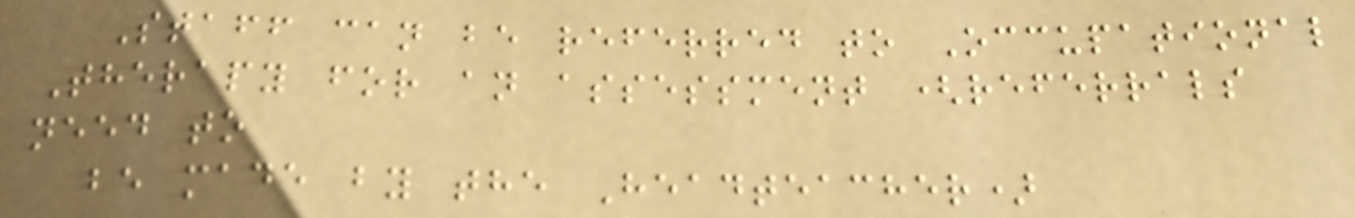Staff can be referred to Occupational
Therapy for an assessment (referrals
need to
be made by the Headteacher)
